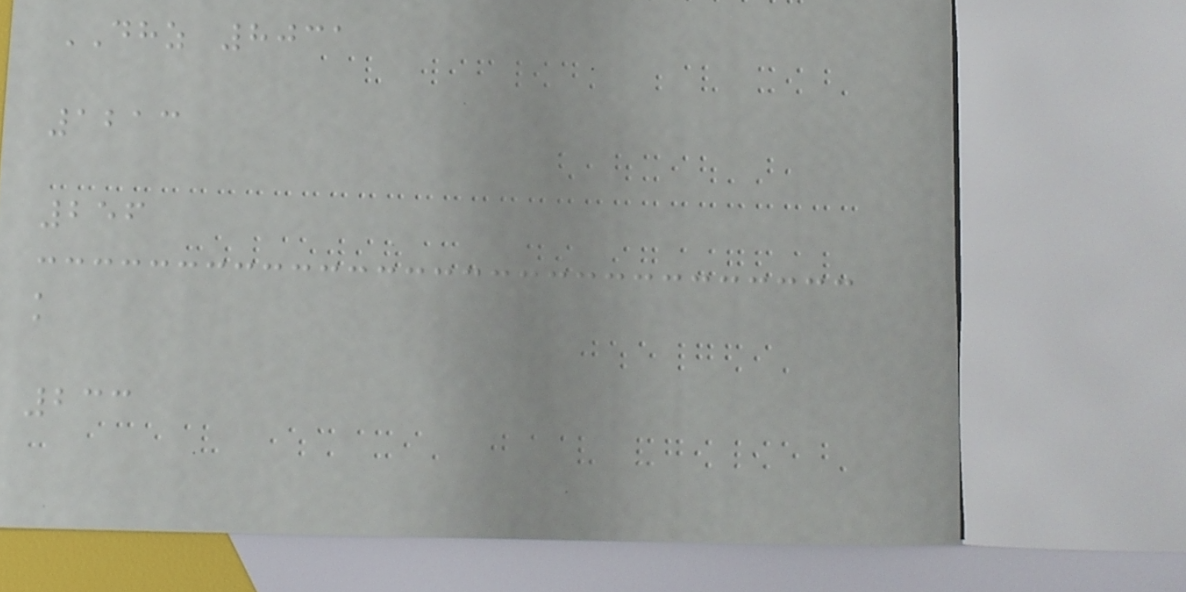DHZ 8031
1213
256
k
233
